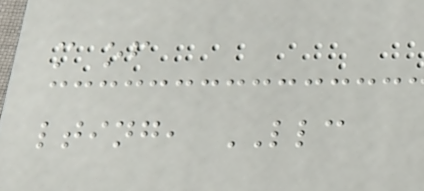m of
lting, LLC
